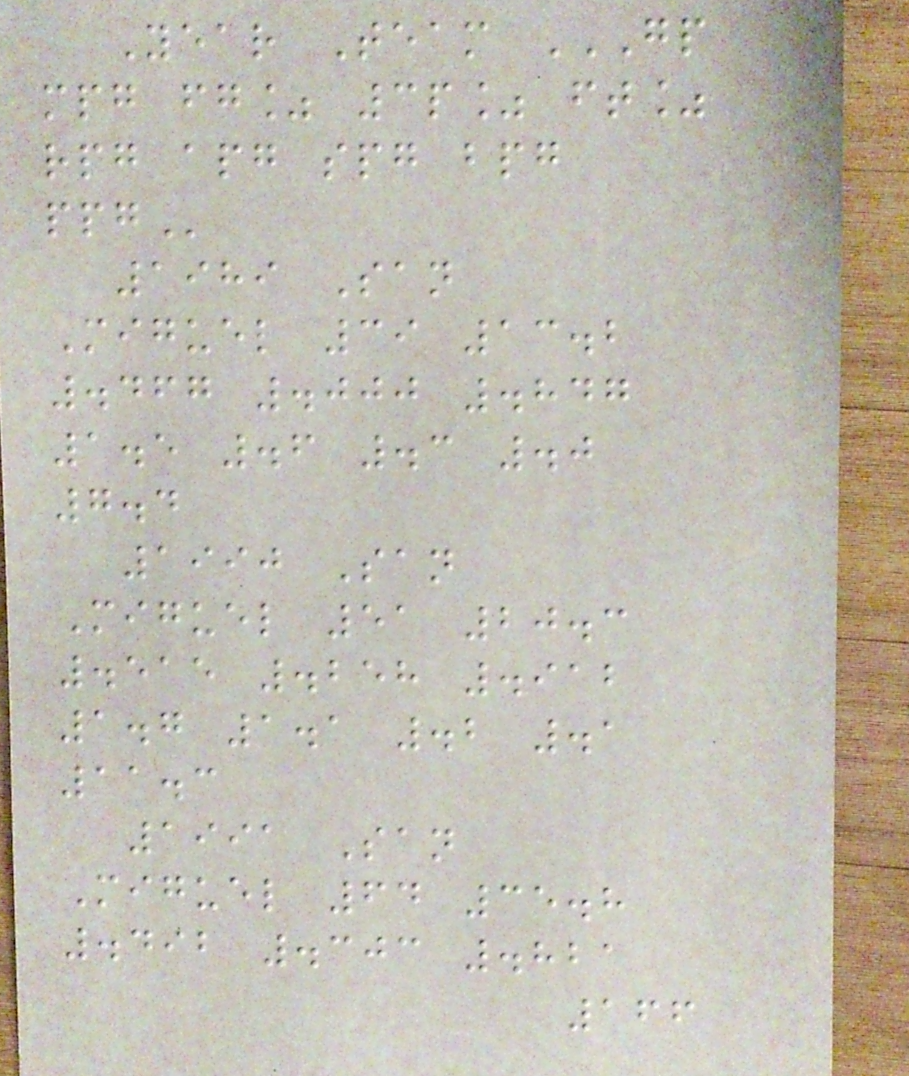Year Team GP
MPG FG% 3P% FT%
RPG APG SPG BPG
PPG
1989 San
Miguel 39 13.2
.467 .000 .847
1.5 .6 .3 .0
7.4
1990 San
Miguel 51 20.3
.515 .258 .912
1.7 1.1 .2 .1
11.3
1991 San
Miguel 64 35.8
.492 .303 .821
166
